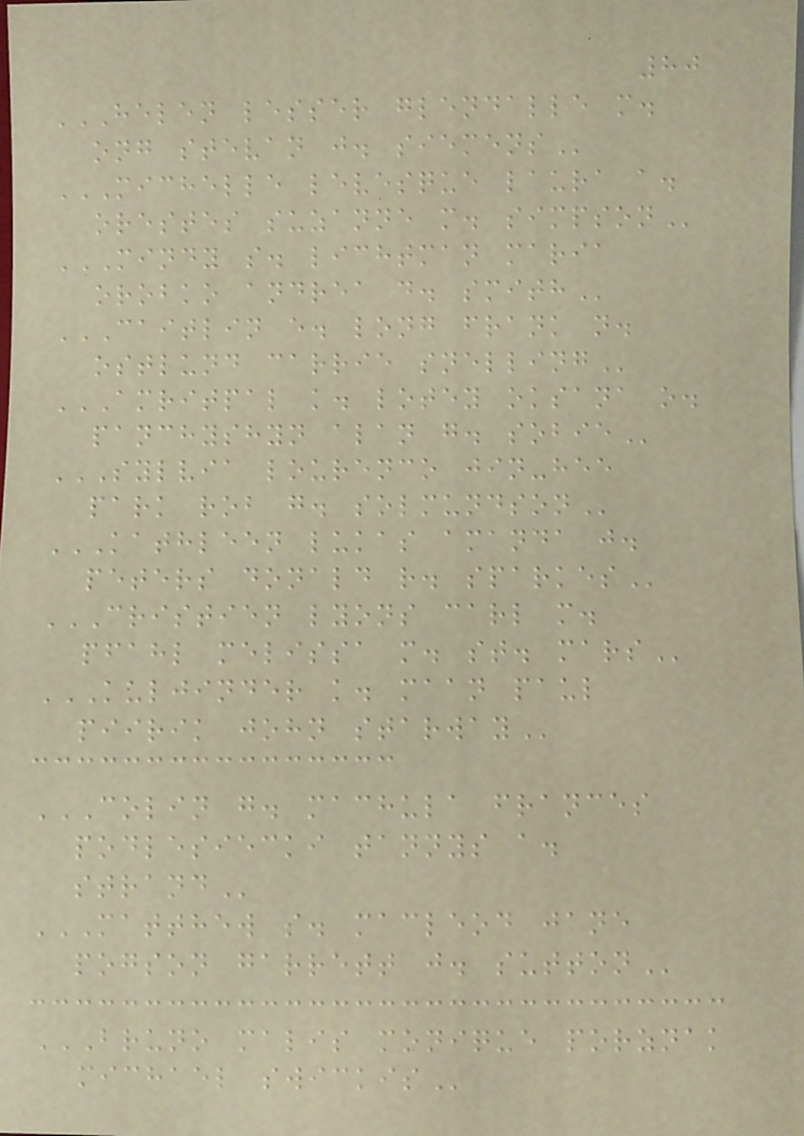80
HELEN LESSER GLENDALLE M.
ONG STEVAN J. SIEMENS
MICHELLE LEVESQUE LAURA A.
ORESTES SUZANNE M. SIMPSON
MINDY S. LICHTMAN MARIA
OROBKO ANDREA D. SMITH
CAITLIN E. LONG FRANK N.
OSTLUND CARRIE SNELLING
AMRITPAL K. LOTEY OKSANA O.
PANCHYSHYN ALAN G. SOBIE
SYLVIA LOURENCO JIN-HEE
PARK ROB G. SOLMUNDSON
KATHLEEN LUKAS AMANDA J.
PETERS DONALD R. SPARKES
CRISTIEN LYONS CARL M.
PFAHL MELISSA M. ST. MARS
KULJINDER K. MAAN PAUL
PIIRIK JOHN STARWAY
COLIN G. MACHULA FRANCES
PODLESIECKI TANNYS A.
STRAND
MATTHEW S. MACLEOD JANE
POGSON GARRETT J. SUTTON
BRUNO MALIS MONIQUE PORZNAK
MICHAEL SWICKIS
